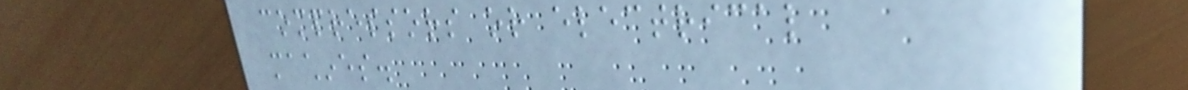compressors or electrical
machines.
